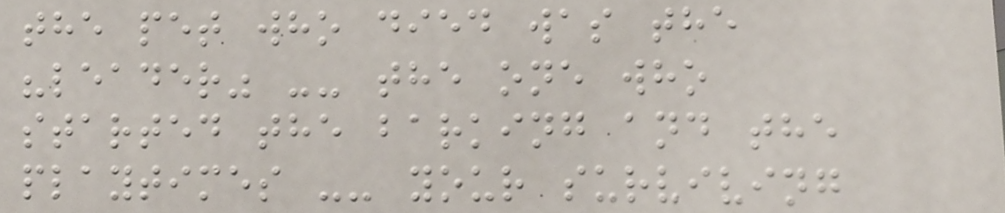the pet who died was the
"leader" -- the one who
started the barking and the
playtimes -- your surviving
